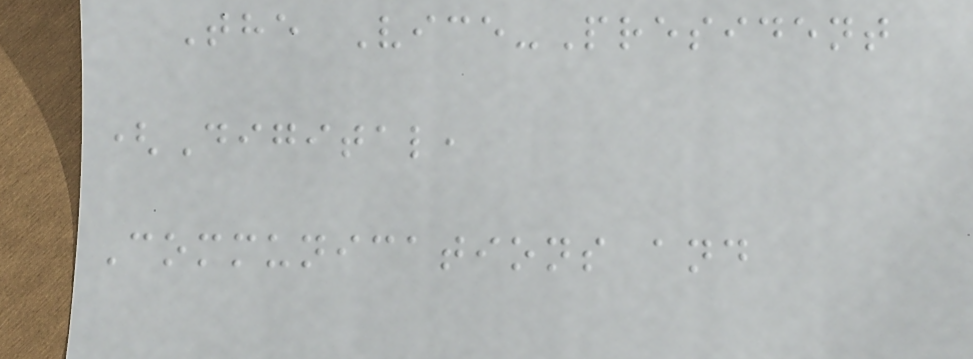The Vice-President
(Digital,
Communications and
